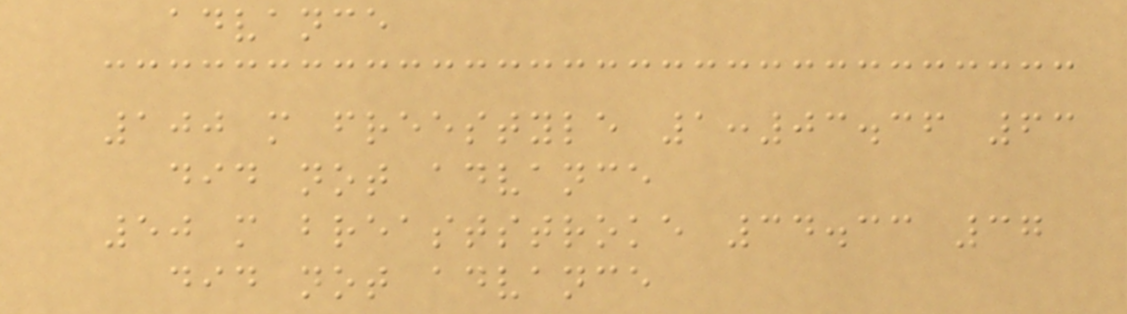advance
100 m freestyle 1:03.36 63
did not advance
50 m breaststroke 34.33 37
did not advance
